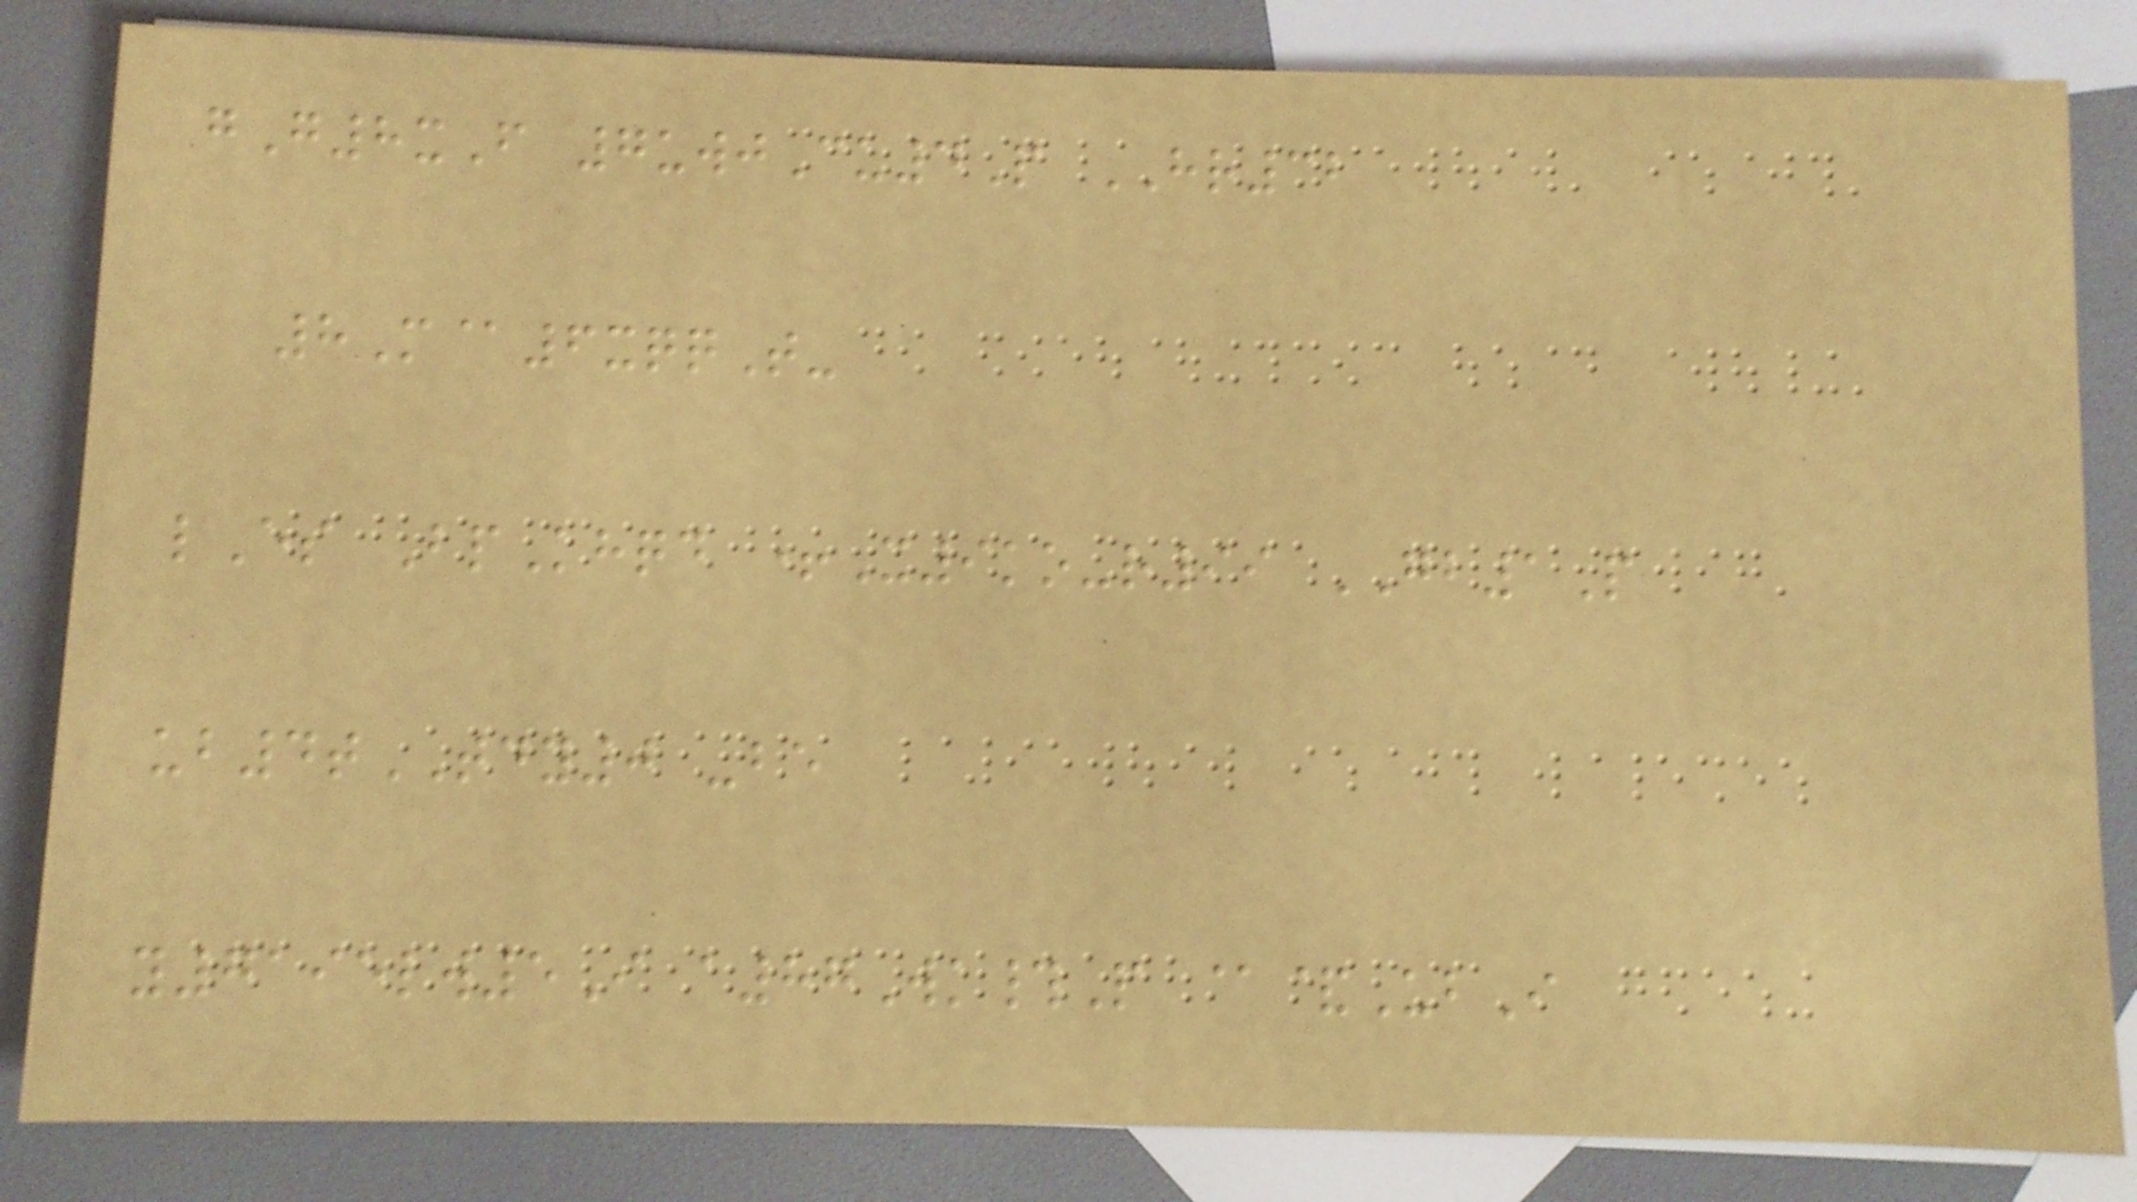gG8xF 7uwjCu4P HR32
8M@6xqqT-
lEs BpKhqd +X9ko-r99 GB1P
ub4tTDY0 -be
y7195lw5I a87Wk#P @&UbI
